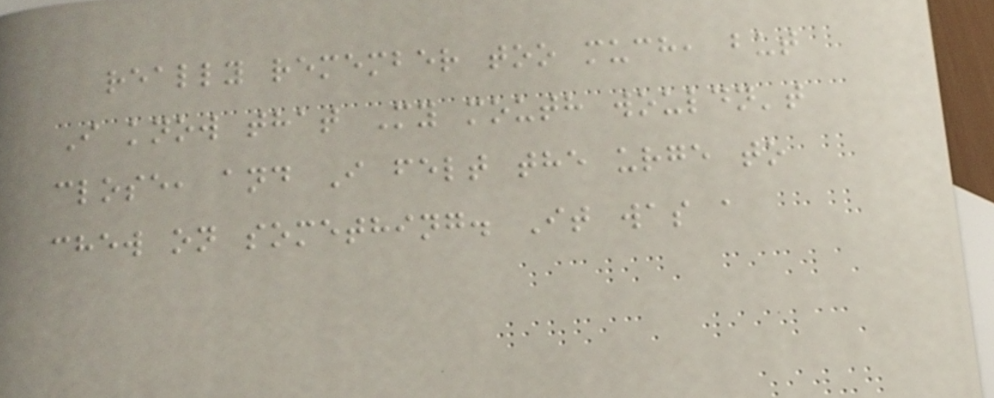really remember too much, but
I know that My mouth wouldn't
close, and I felt the urge to
chew on something. It was a
